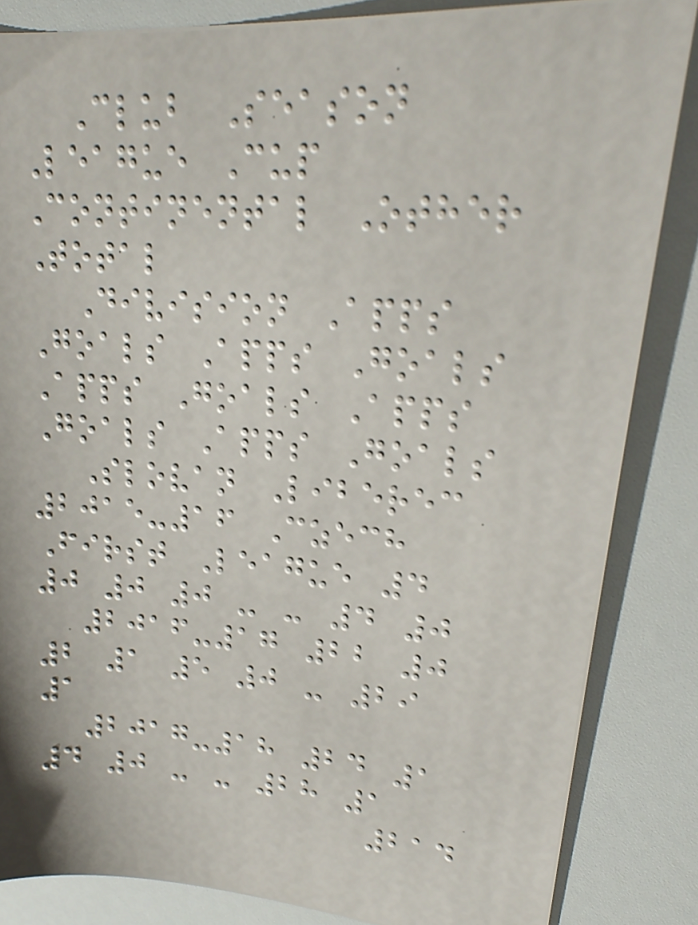Club Season
League Cup
Continental Other
Total
Division Apps
Goals Apps Goals
Apps Goals Apps
Goals Apps Goals
Slovan Liberec
2015-16 Czech
First League 4
0 0 0 - - 4 0
2016-17 22 0
2 1 5 0 - 29
1
2017-18 24 1
4 0 - - 28 1
214
